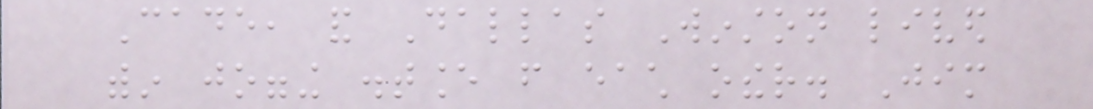Cade, and Dallas Winston lived
within jogging distance from each other. Jim
